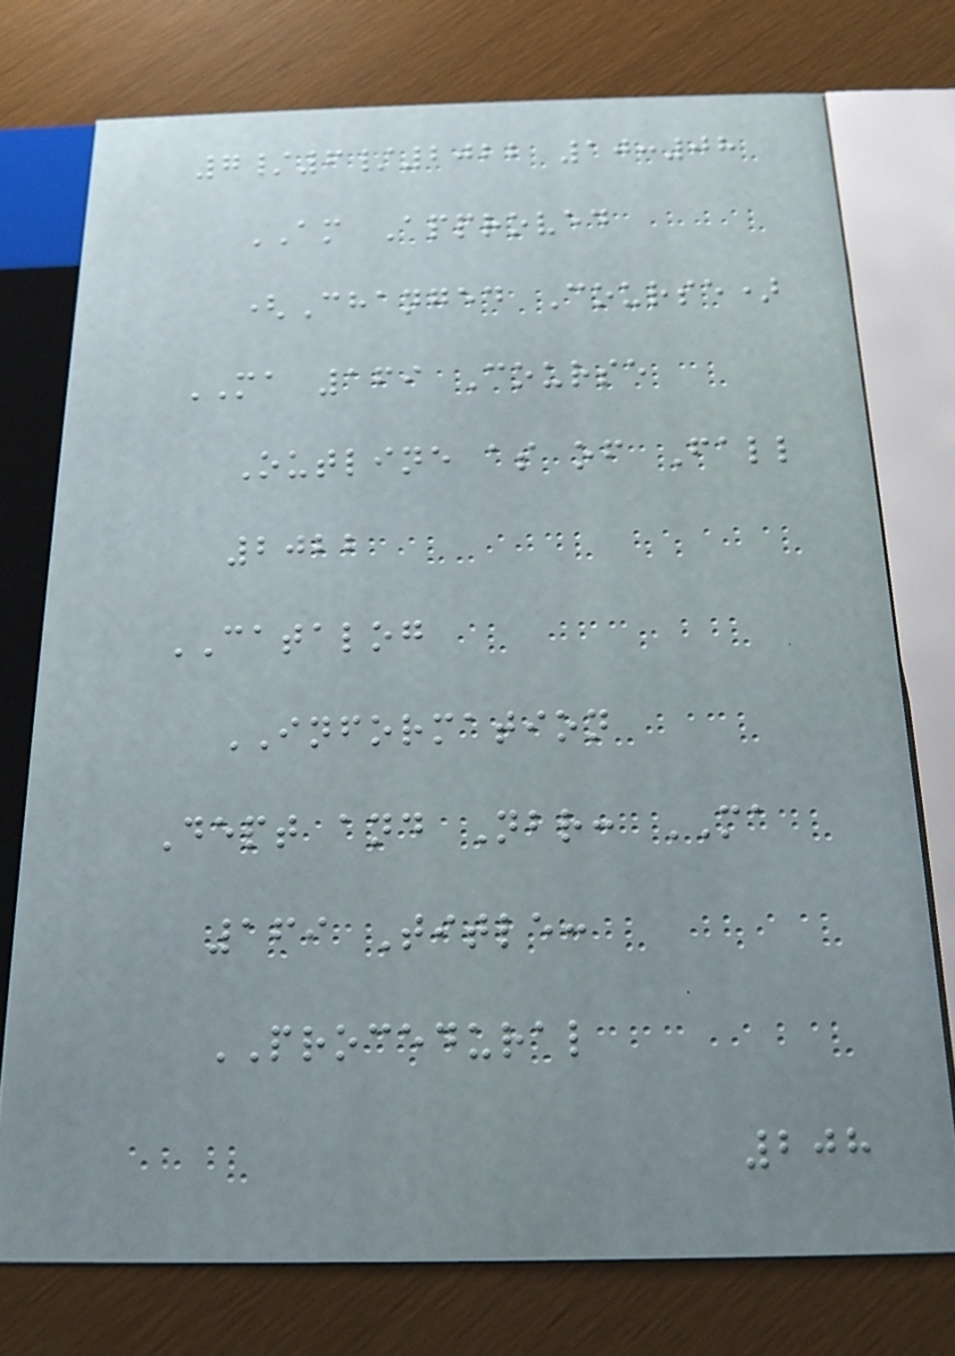7/6/2022 10:08
AM Approved
(Changed Course)
MA 169 Course
Outline as of Fall
2022
CATALOG
INFORMATION
Dept and Nbr: MA
169 Title:
PROCEDURAL
208
